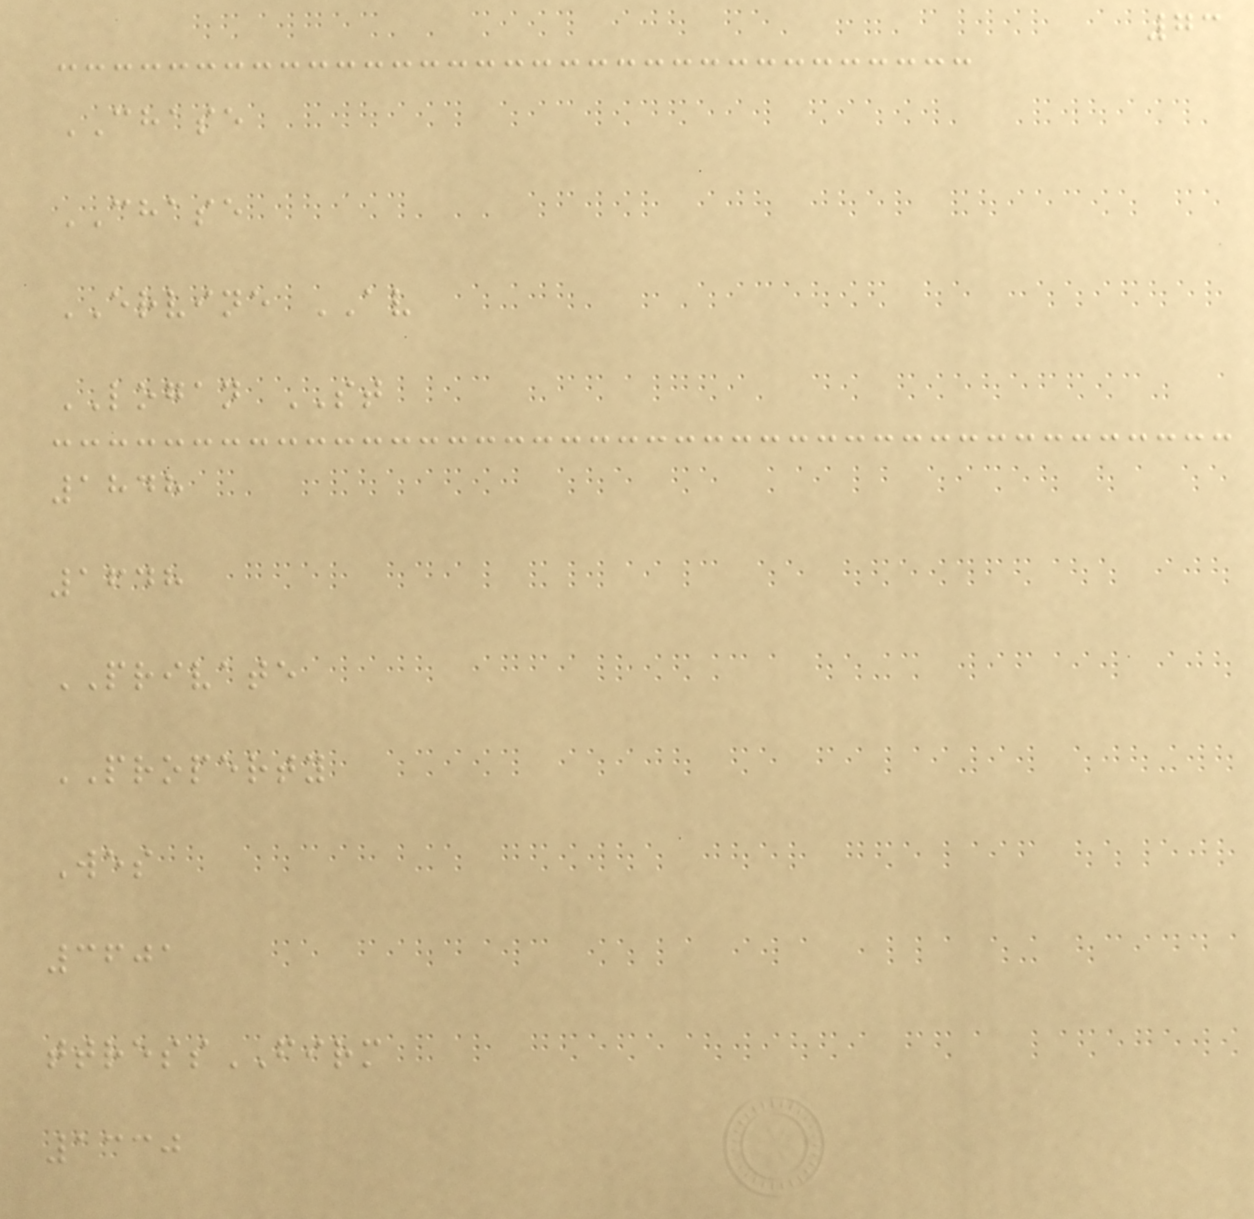73
CHASE
CHASE
ERVINE AV
LOGAN ST
1848
1648
PRIVATE
PROPERTY
Wes
3601
ttressFIRM
1330
